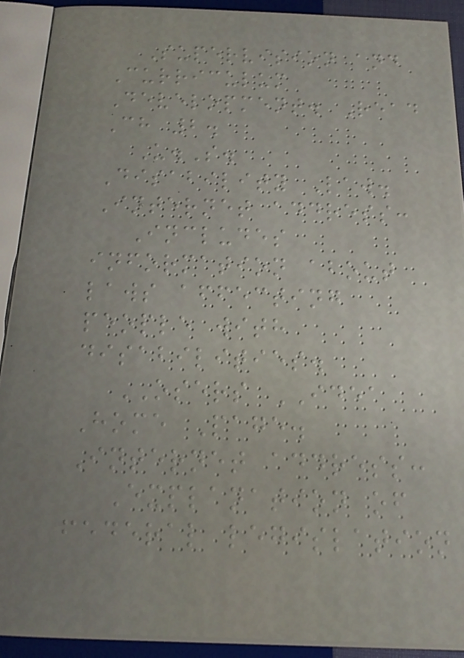Supervision and
Curriculum
Development. Read
Ch 2.
U.S.
Disability Law.
Internet address:
Includes
information about
laws affecting
people with
disabilities.
OSERS IDEA
Home Page.
Internet address:
Explanation of
federal legislation
